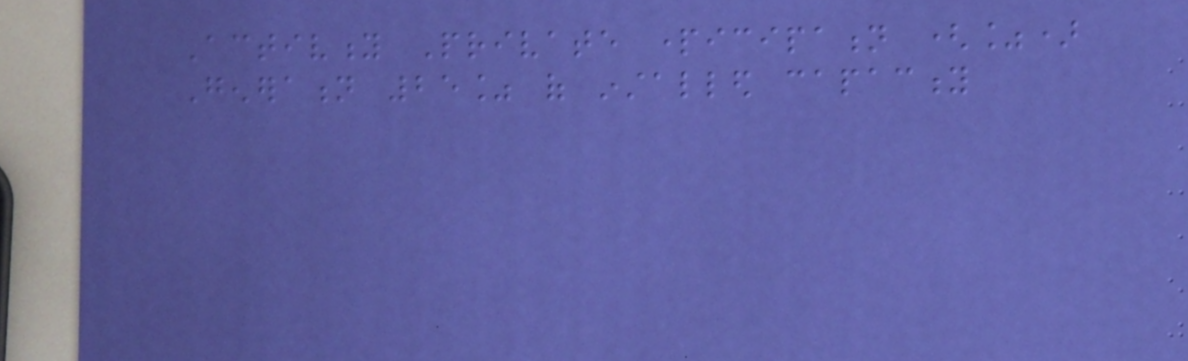Activity Private participation (%)
Generation 25% of installed capacity
